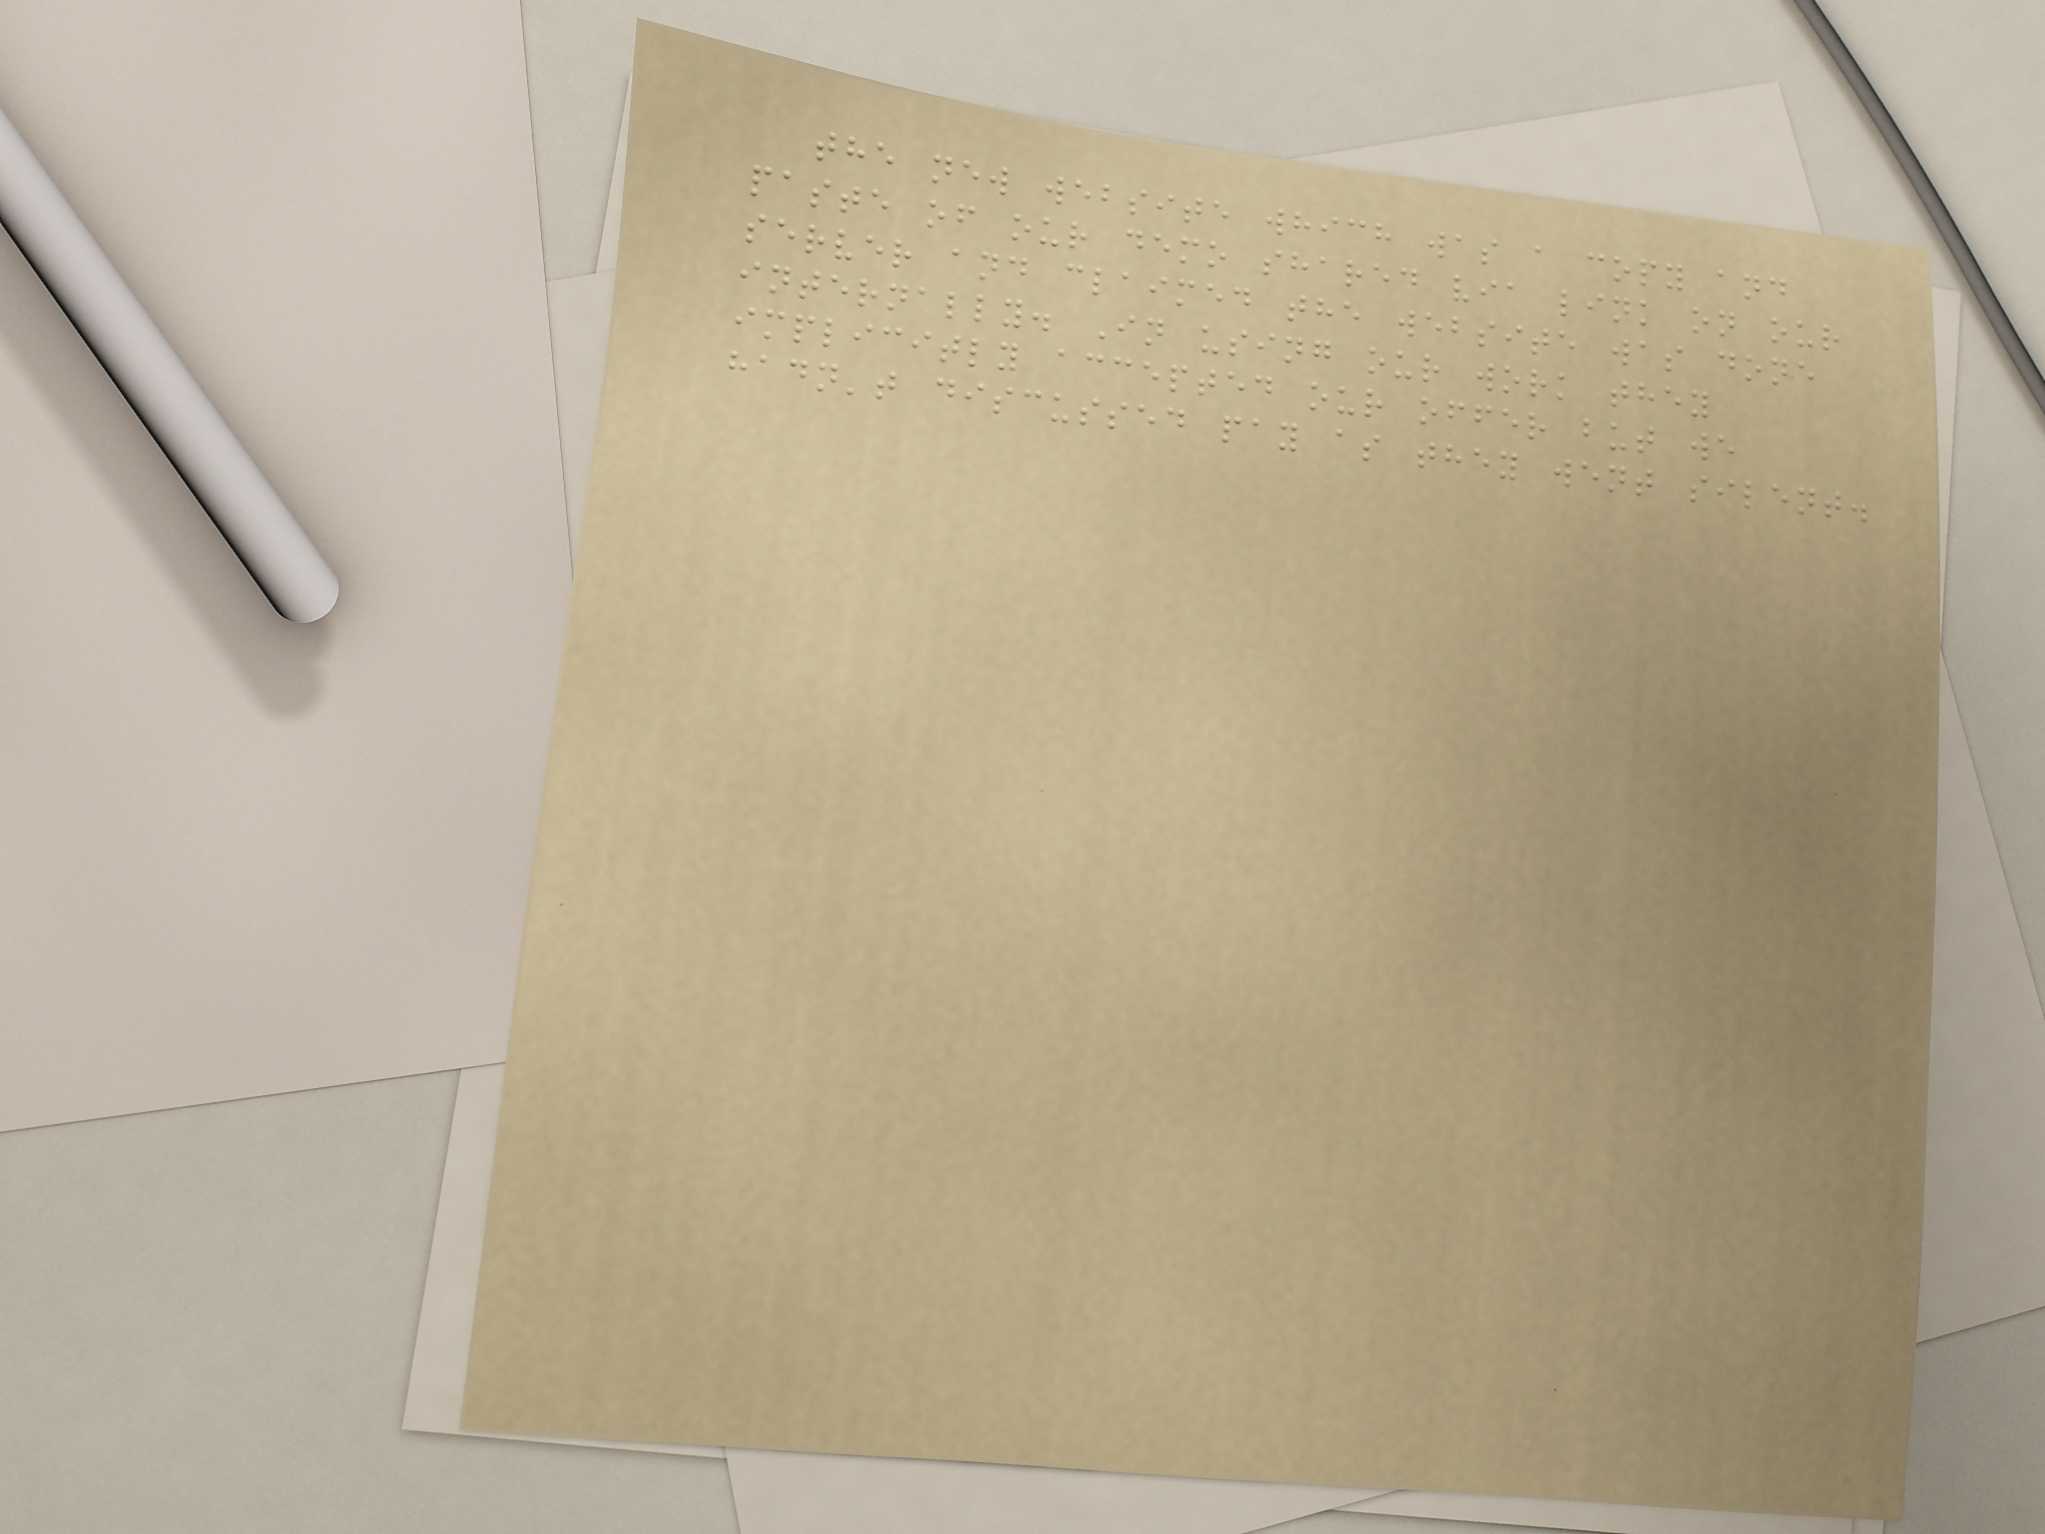the new website which was a copy and
paste of our demo shared via link on our
server and claimed the website was done
internally. In using our work they
implicitly accepted our offer but we
hadn't discussed pay as they went silent.
